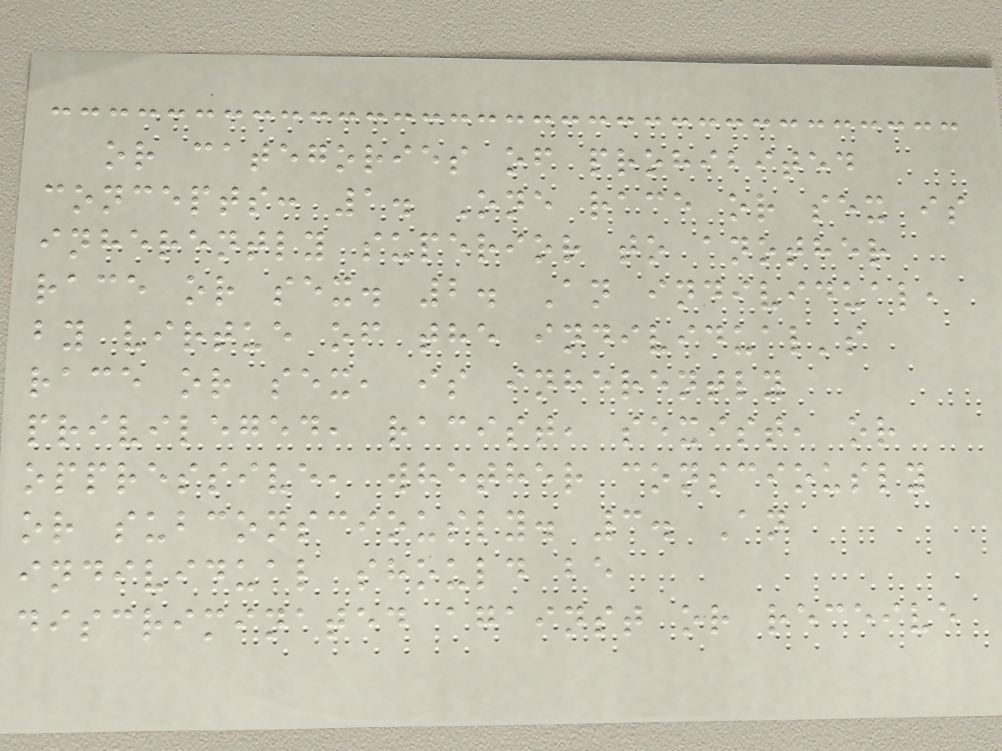or categories of prohibited
concepts: 1. One race or sex is
inherently superior to another
race or sex. 2. An individual,
by virtue of the individual's
race or sex, is inherently
privileged, racist, sexist, or
oppressive, whether consciously
or subconsciously. 3. An
individual should be
discriminated against or receive
